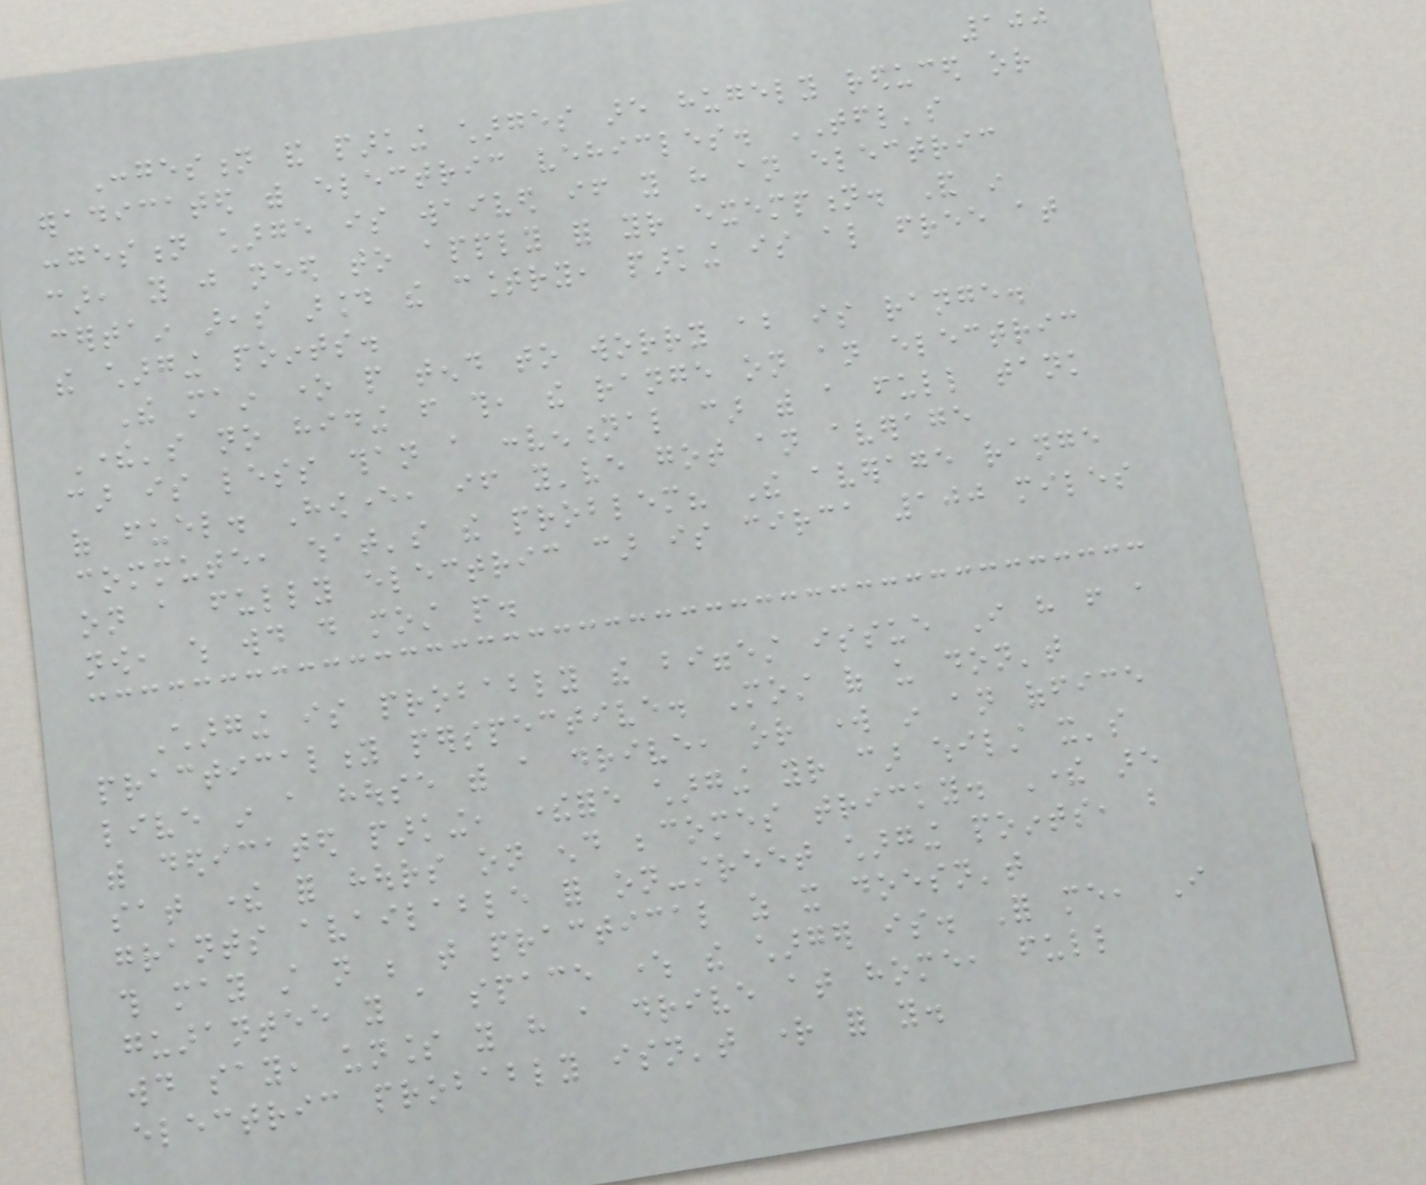100
Congestion and parking charges are hugely reduced or
eradicated with electric vehicles. TFL's
congestion charge is waived if you have an electric
car, you just need to apply for your exemption. And in
certain areas around the country, parking is also free at
the charging points.
The main one people tend to worry about is range.
There's no hiding from this, the range on an electric
car is less than a conventional car with a full tank
of fuel. However, if you've got an average
commute, what's the problem? The average range
on a fully electric car is circa 100 miles
now, which would do most people.
Charging is probably the biggest issue I have from a
practicality perspective. Most of us don't
live in a house with a drive, or work in an office
with dedicated parking, therefore charging your car whilst it's
sat there for hours on end becomes tricky. There are
grants available for on-street charging points, but
this may still not be that practical as it doesn't
guarantee you a space where the charger is. For me, I
would say, unless you have a drive at home, full
electric probably isn't right for you.
